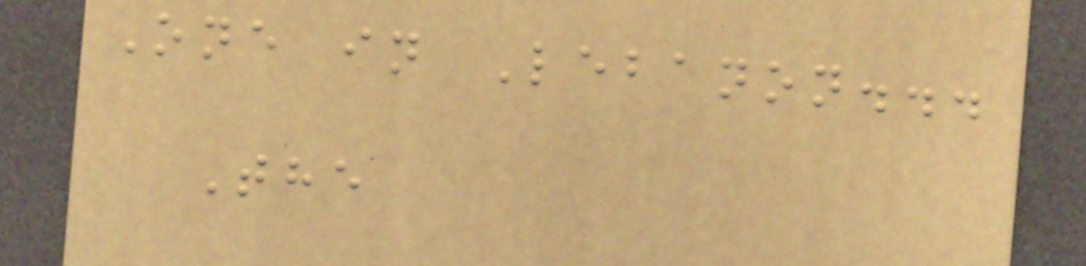One in Lebanon...
The
